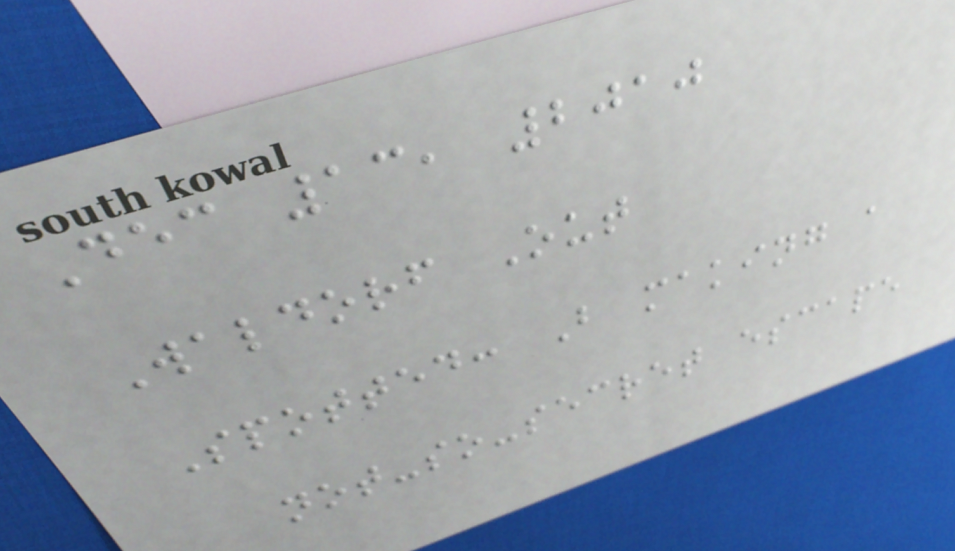Dec 13, 2010
Waldorf Out
Spotted: B making a
not-so-secret escape
